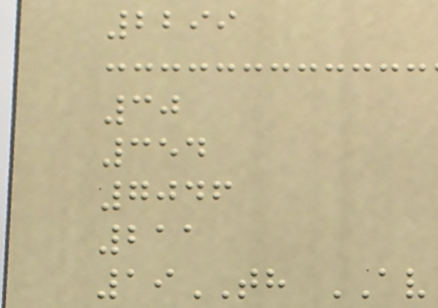2299
30
354
7046
211
19TH AV
